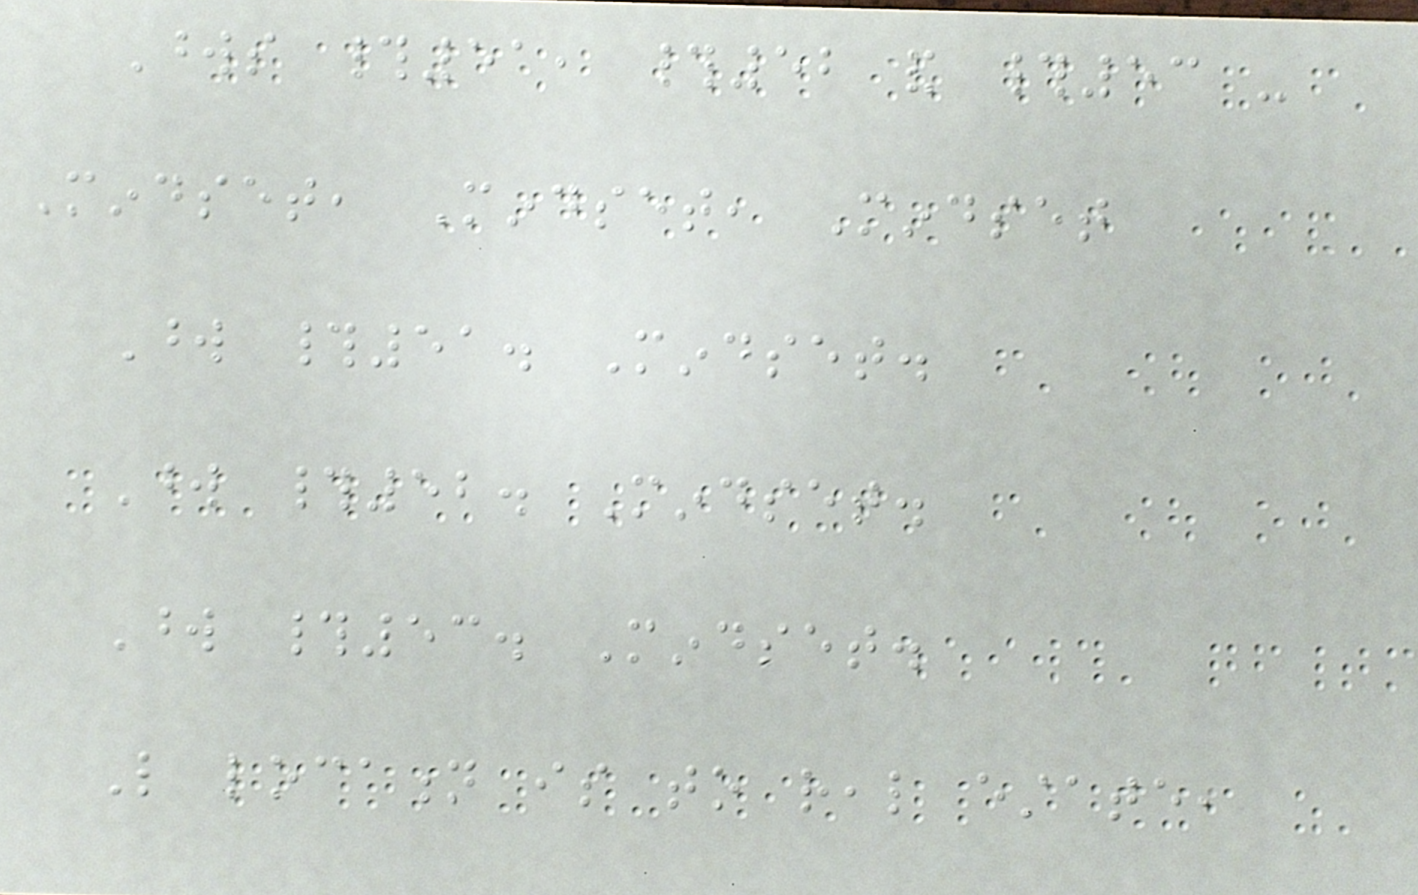Words #51, #52 and #53 -
Mindset, Mindset, Mindset
Word #51. Mindset.
Word #52. Mindset.
Word #53. Mindset.
Like location is to real estate,
